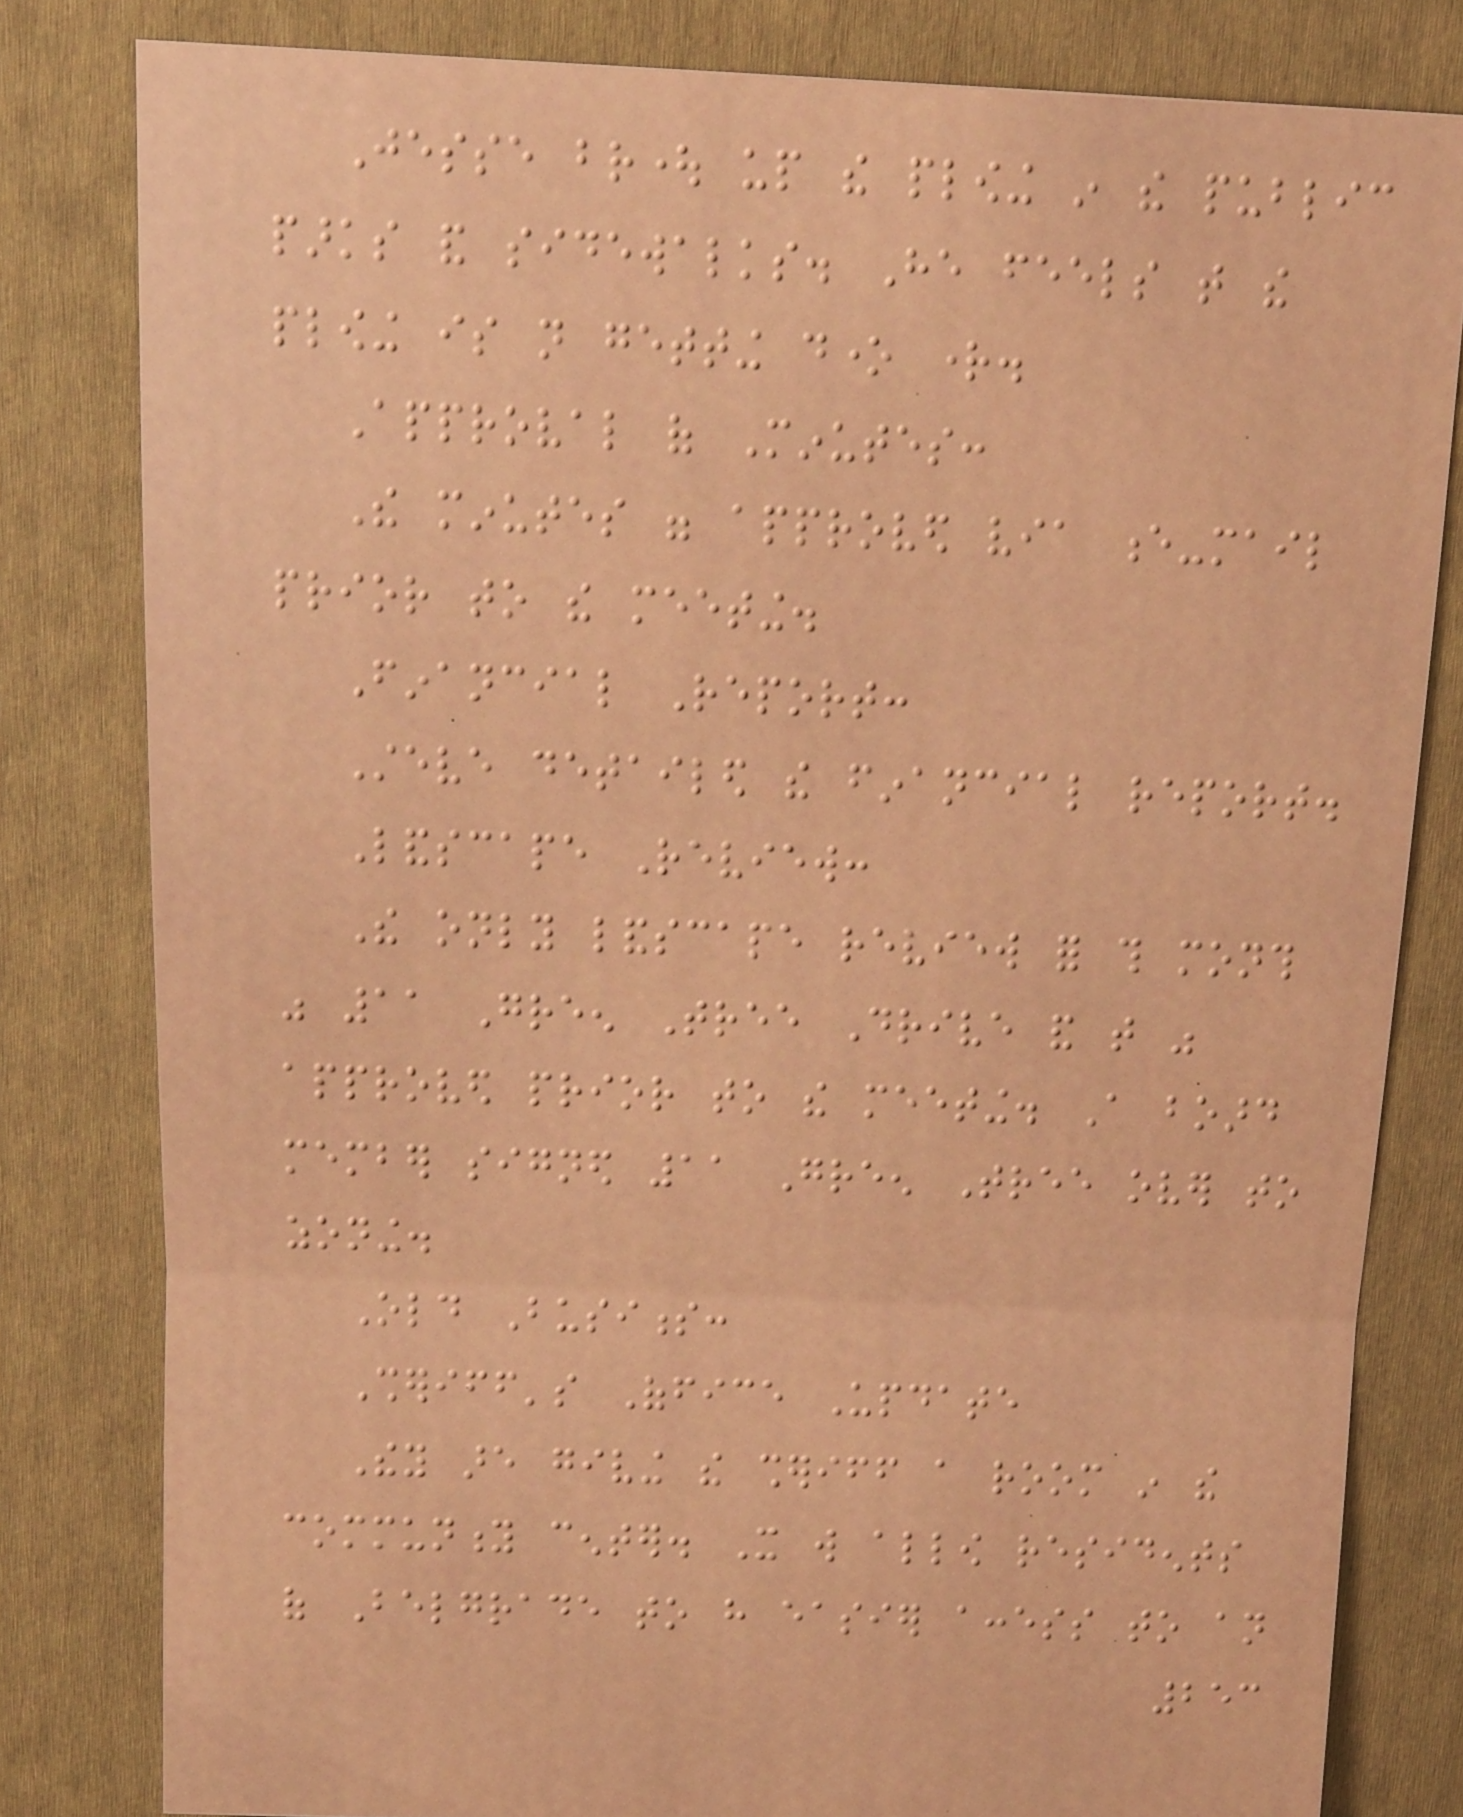Jesse brought up the plowing in the public
parks and sidewalks. He feels that the
plowing is not getting done right.
Approval of Minutes:
The minutes were approved via e-mail
prior to the meeting.
Financial Report:
Steve detailed the financial report.
Landscape Review:
The only landscape review for this month
was 11 Green Tree Drive and that was
approved prior to the meeting. A board
member signed 11 Green Tree over to
zoning.
Old Business:
Sheriff's Office Update
They are giving the sheriff a room in the
community center. It will allow residents
of Belgrade to have easier access to an
253
